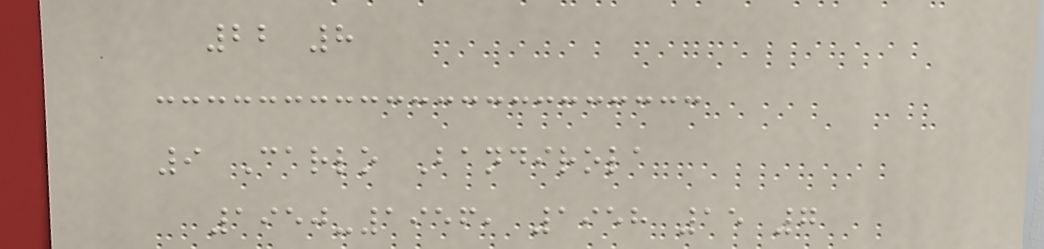22 8
9 Carlo Bandirola
1950-1956, 1958 15 7
